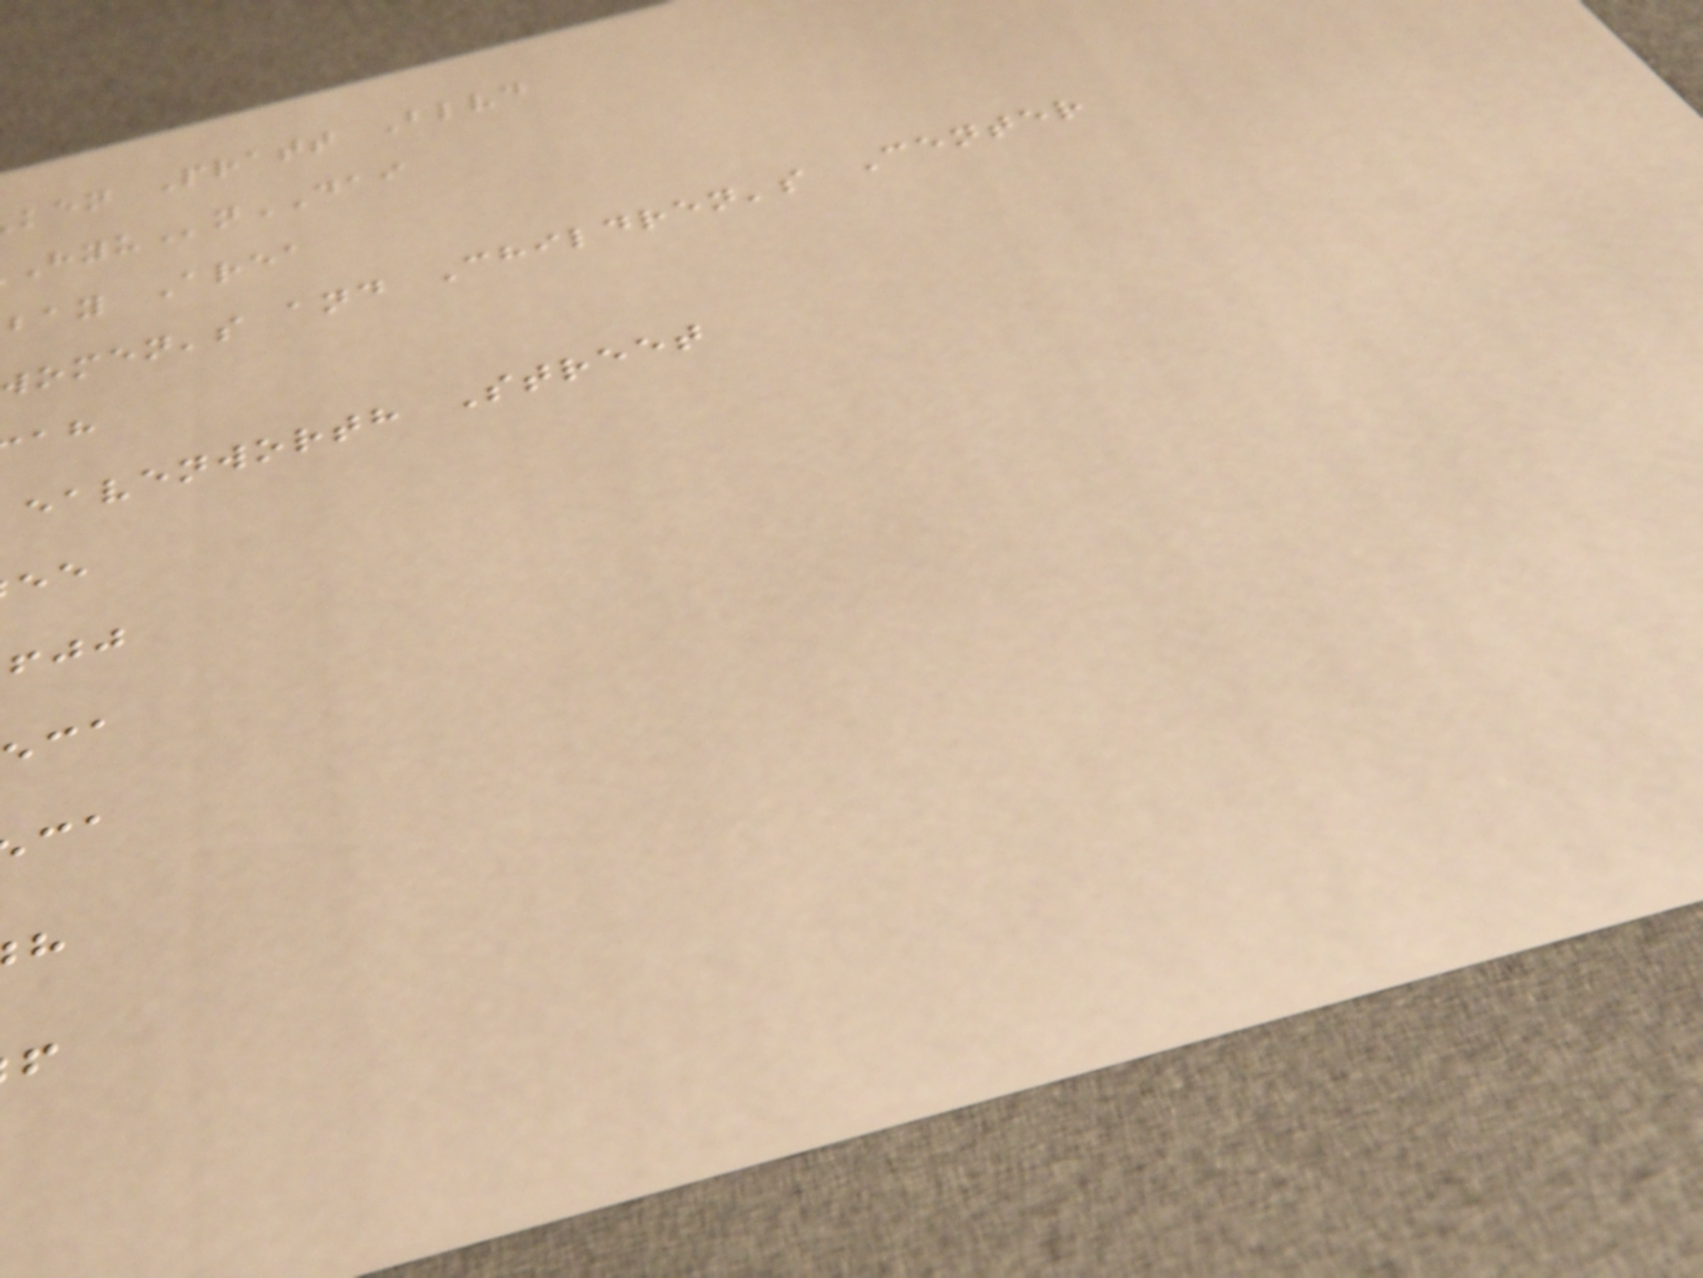ken Pratt Blvd
nDAI
bay Area
women's and Children's Center
eavenworth Street
